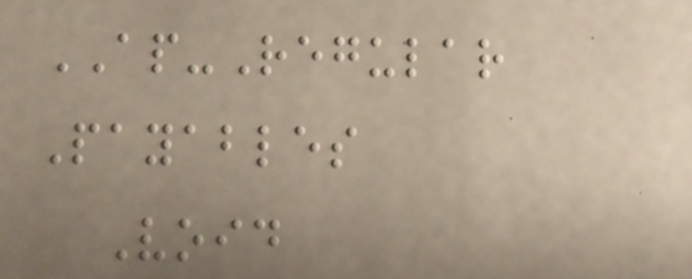AP-Regular
Payables
Void
